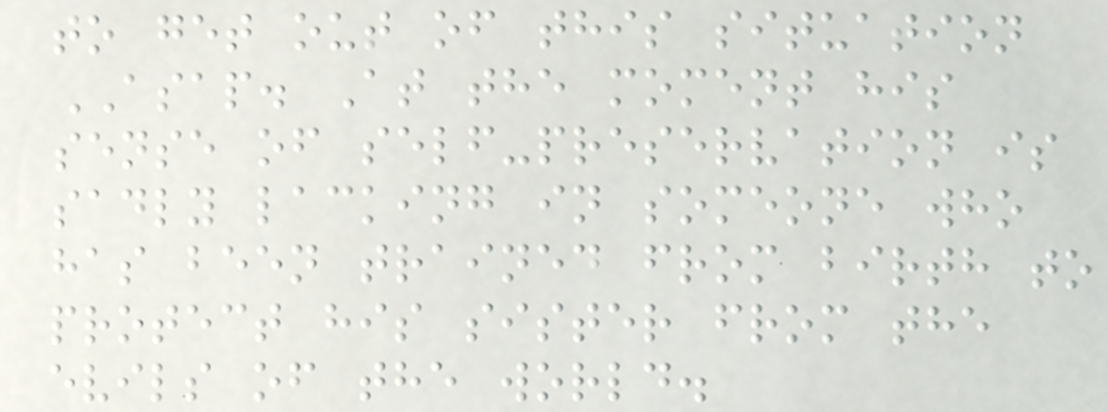to get out of this situation
ASAP. At the moment his
sense of self-preservation is
sadly lacking in someone who
has been trained from birth to
protect his sister from the
evils of the world.
